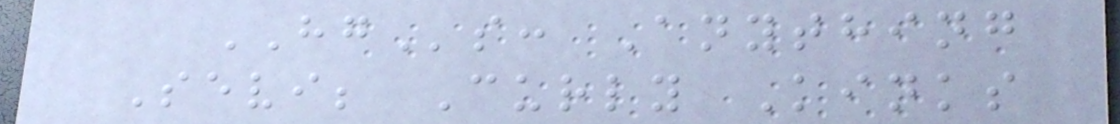HGs: Anything
Sevi; Curly Kinks
